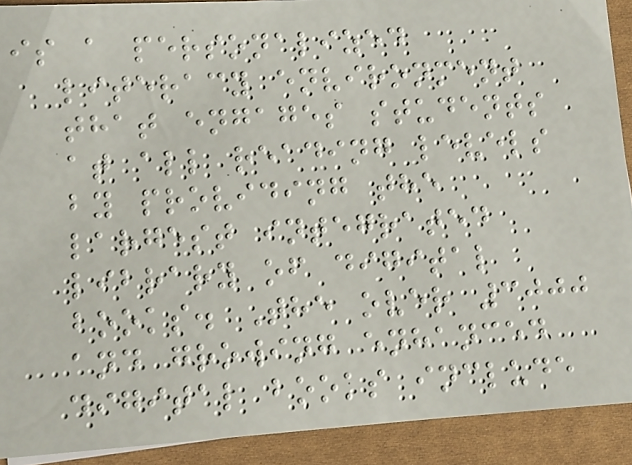is a personalized
literacy environment
that engages students
at all reading levels
by providing the
largest integrated
library of digital
books. The over 3000
and growing enhanced
digital books include
